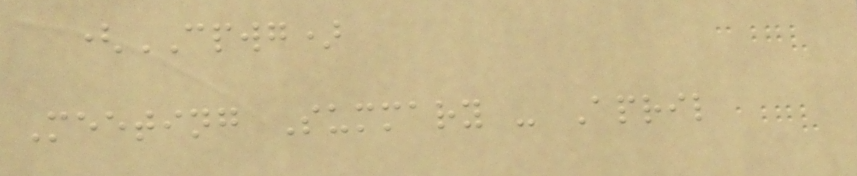(CPWG)
Meeting Summary - April
